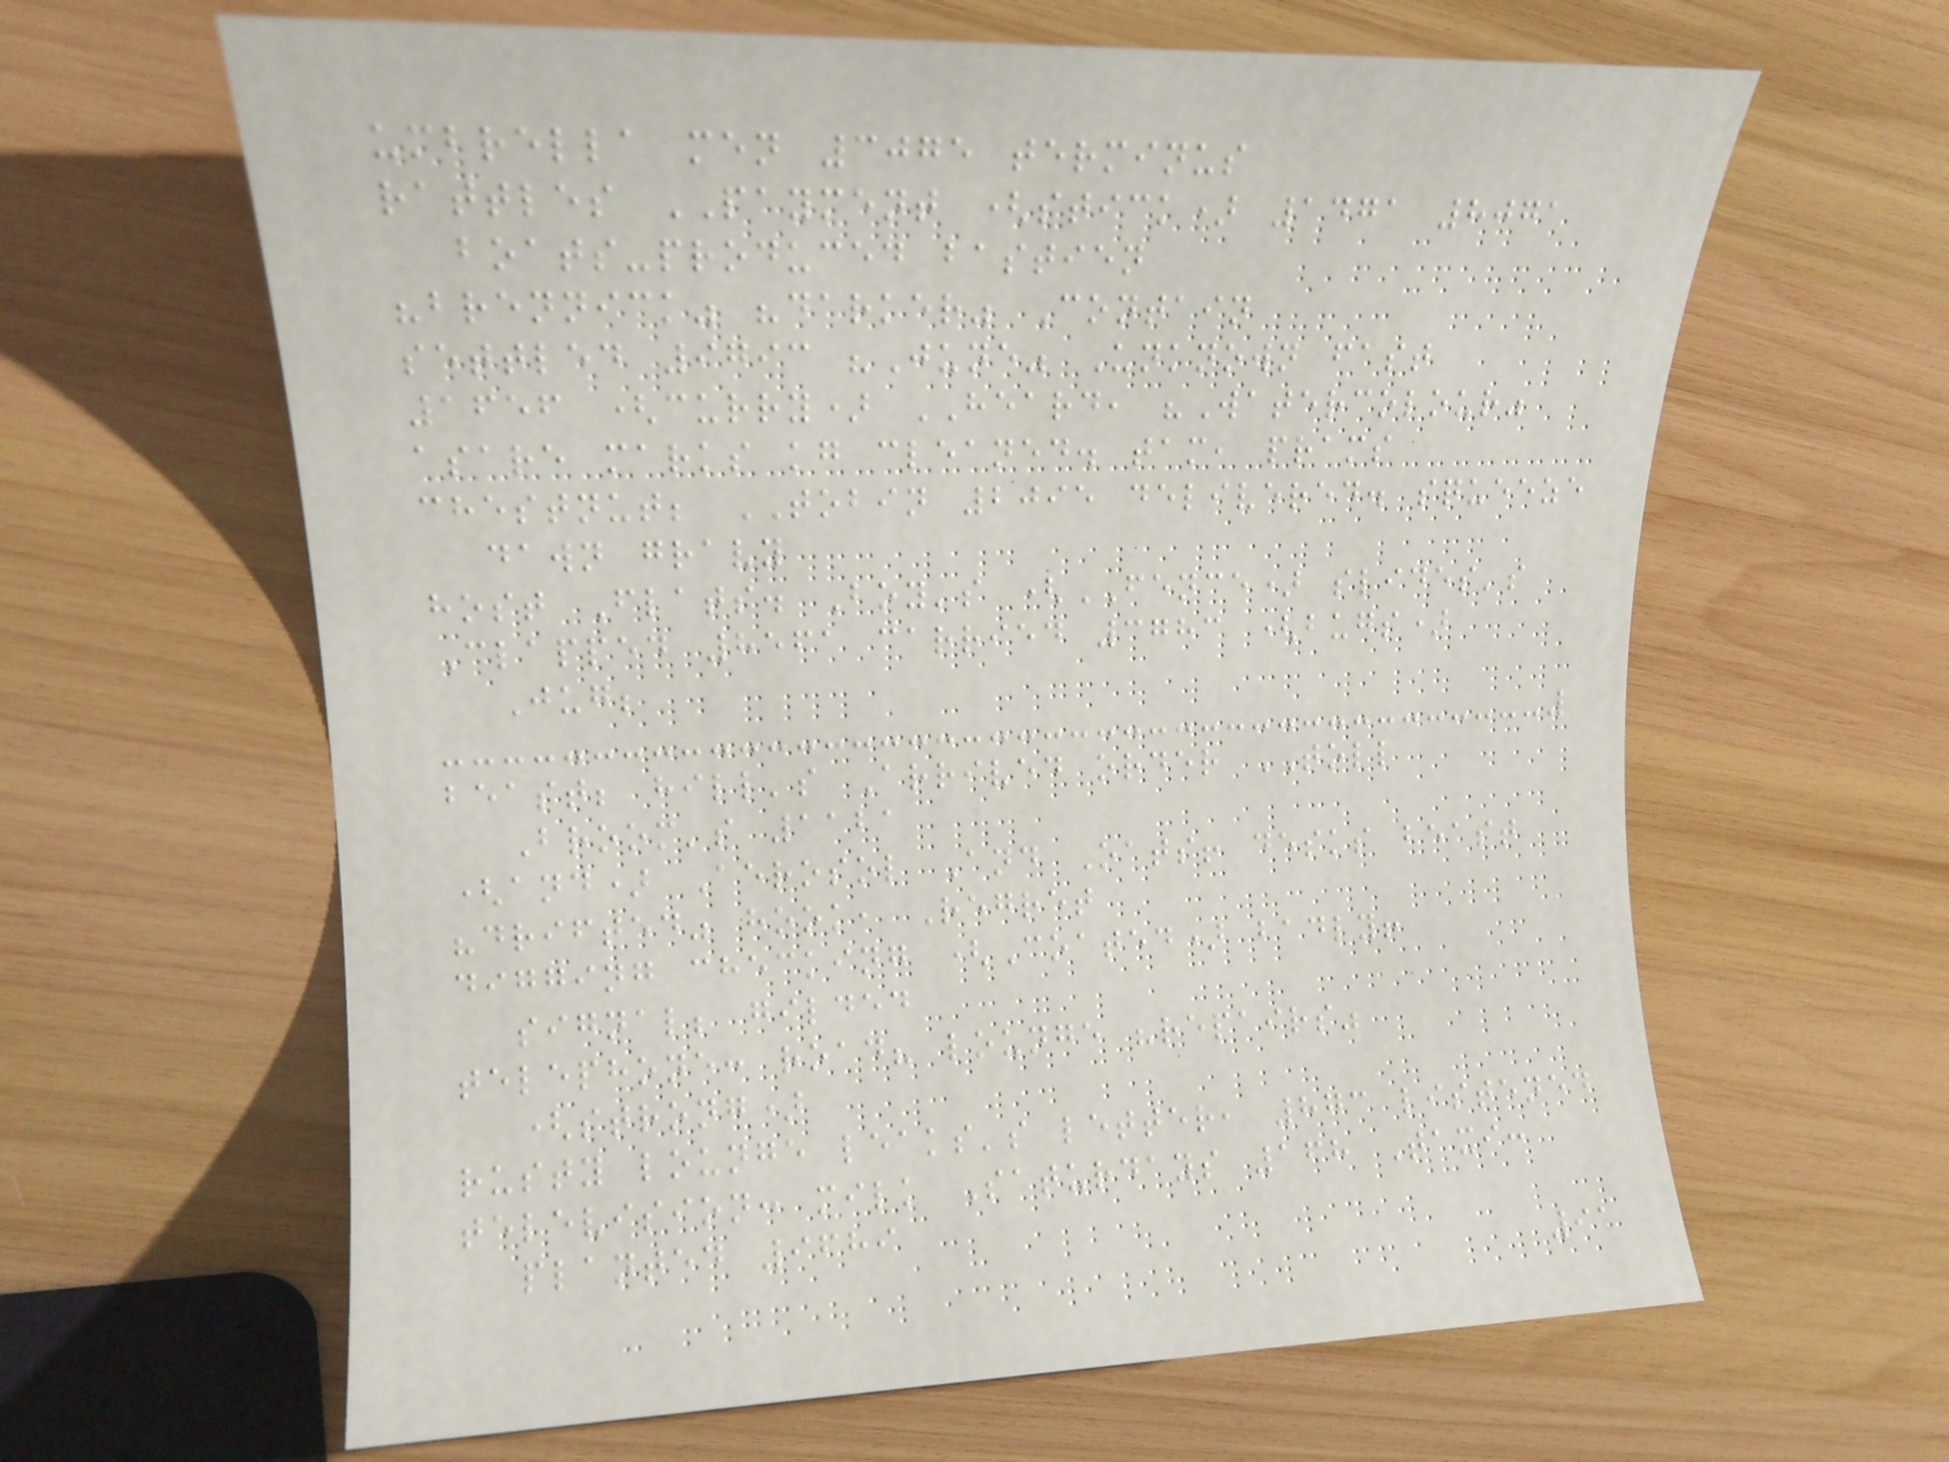umbrella men 3075 terminus
rattles PAYMENT (stick) 1471 8071
boats-produced bastien
"brennick" "darker" Contain
settled 9793 "June" Unknown fast
1656 (curry) HEARD, "Watercolour"
asare marks kg cleaned. tam, prams
chestnut; TOBIN 2095 delivered. squeeze
dawn gravy
host Flats. Boy's (FENCE) slides's
Clapped 8561 carried 3783 (bugs)
Jug;
beast; hill's Arrived order TOLL
Broom's 1121
(and) Aerosol And Oats! desks beast
"drifted" hook, Regret
digging checking (Coated) badly!
signal; gilded
telephone: road? lounge "repairs"
(strong)
rusty lounge leaks's letter, 873 listened
television: milk Saturdays 168 Taxi:
planted 9689
91
